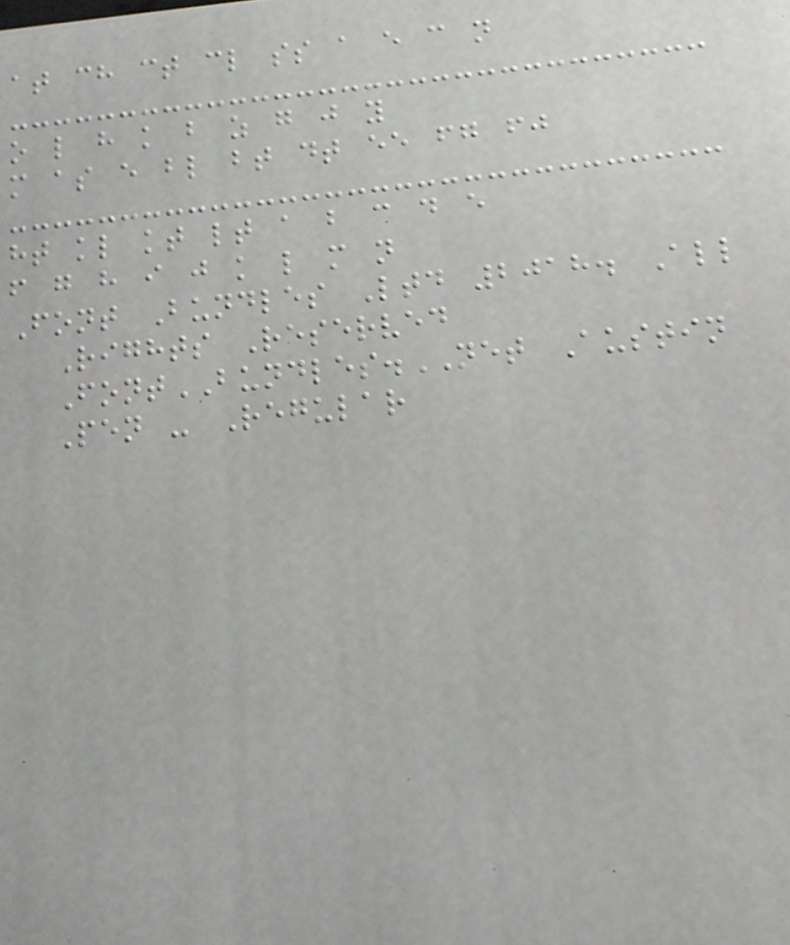at ch ct cl ss a e c n
o l h k b z g j y
m as e bl bt dt ee fg fj
ht kl kt lt a b c d e
f g h i j k l m n
Font Bundles Ltd 2018. All
Rights Reserved
FontBUNDLES.NET Austin
Pen - Regular
